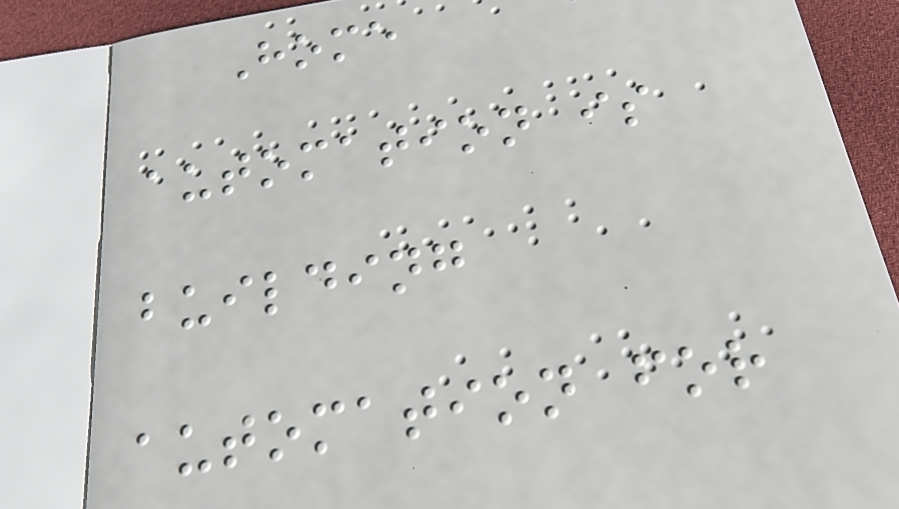Home
automation is
building
automation for
